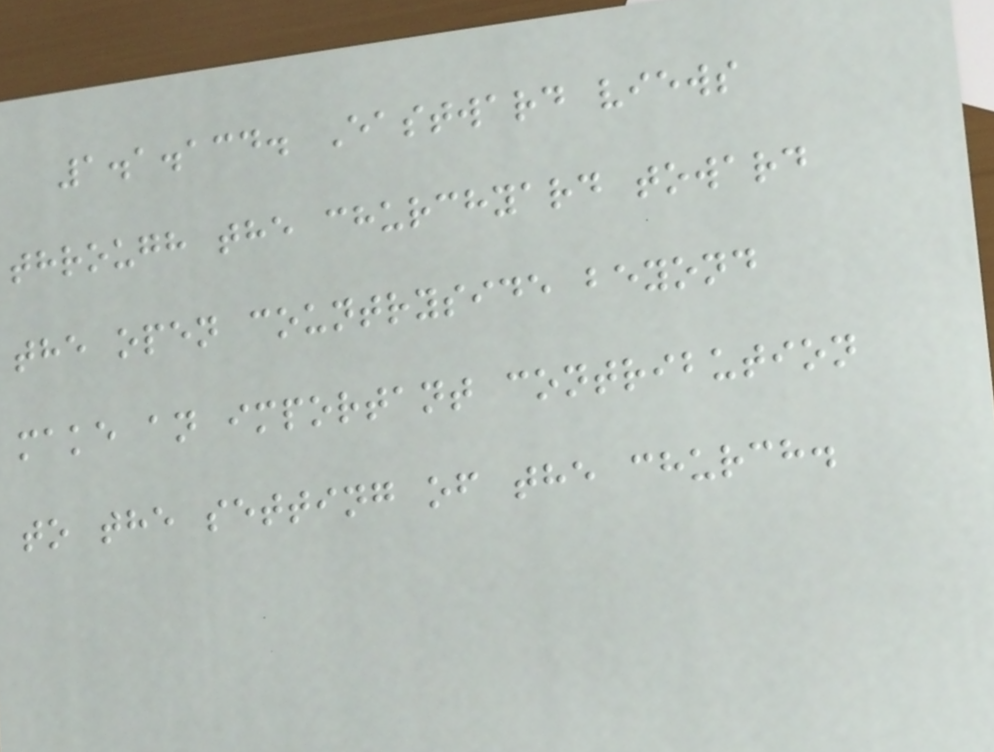1.1.134. Eastward views
through the churchyard toward
the open countryside beyond
make an important contribution
to the setting of the church.
